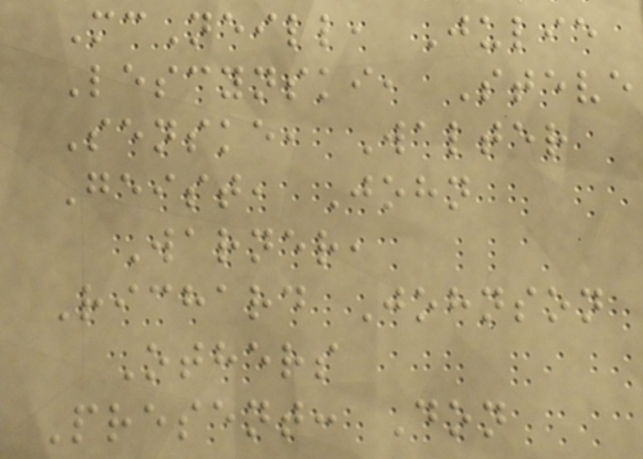McNeill, Julie
Lescynski, Steve
Senske, Walter
Geist, John
Warner,
Richard Johnson
Others
Present: Don
